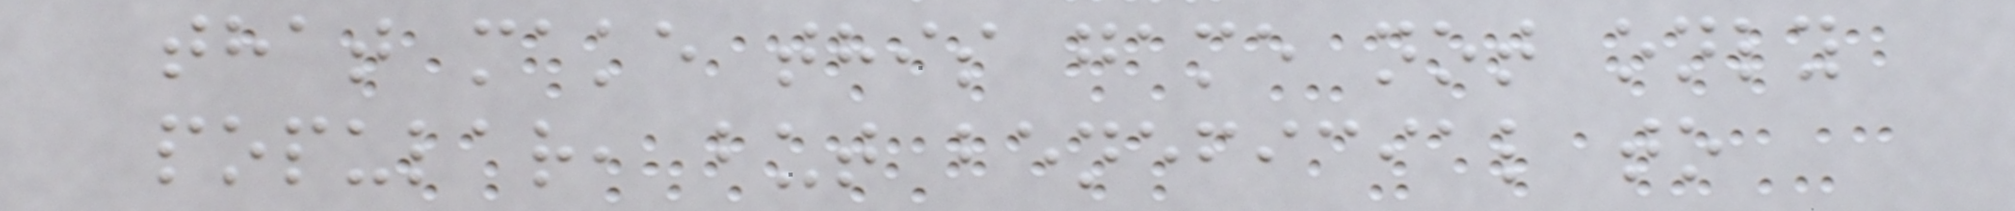that make this game not only
popular, but beneficial to
